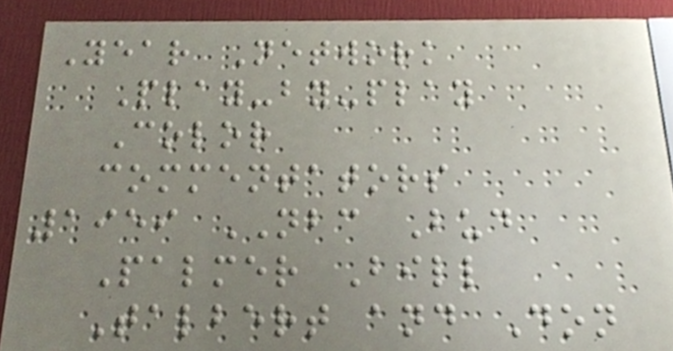Year Network
Play-by-play
Color
commentators
1959 NBC Bud
Palmer Bill
Talbert and Don
